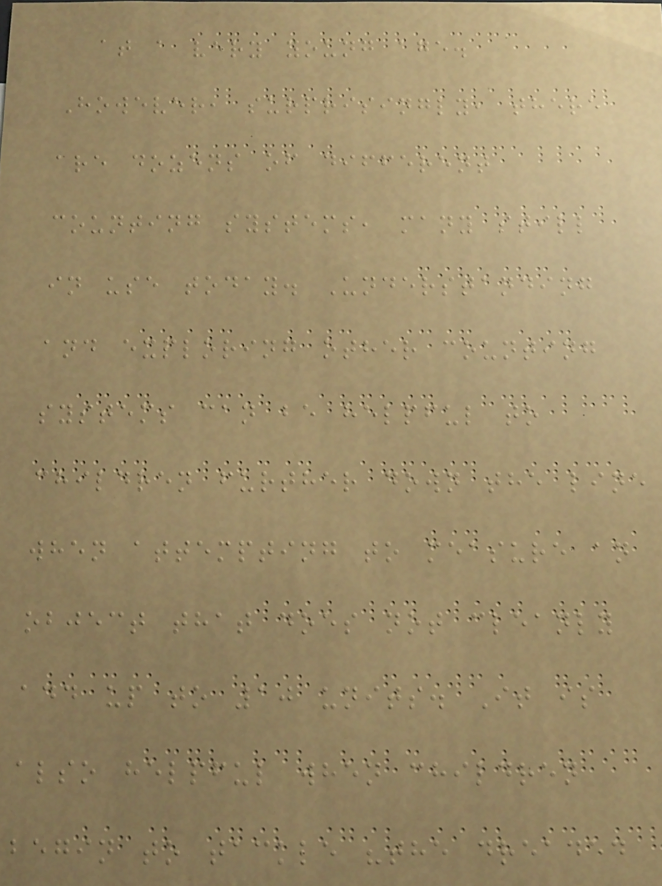at a very young age.
However, surprisingly, there
are dozens of different
counting systems, many still
in use today. Understanding
and exploring other counting
systems can be helpful to
children further down the line
when attempting to measure an
object that does not cleanly
add up to 10 units. It is
also helpful when children
begin to tackle "the dreaded
